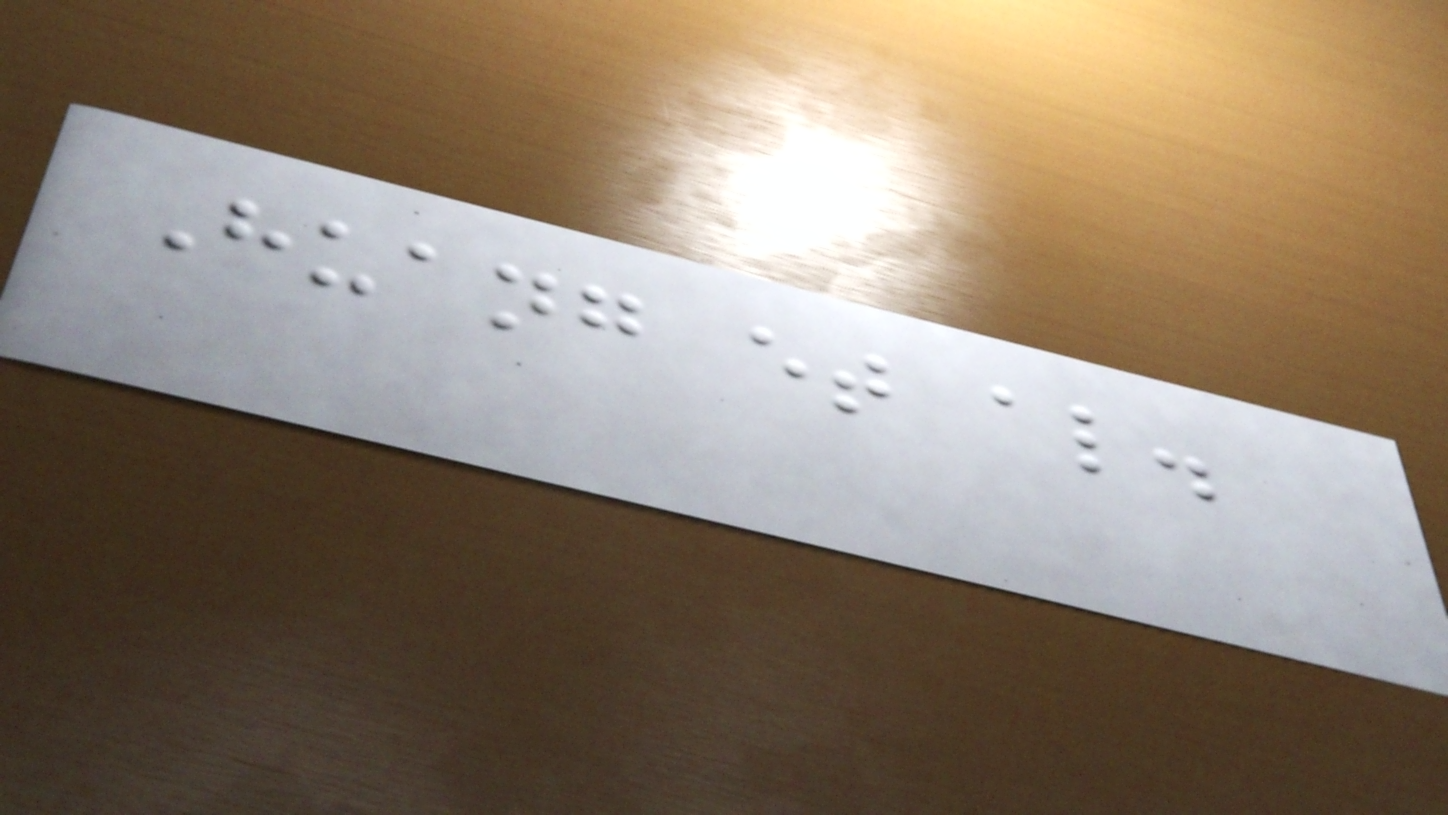Huang et al.
